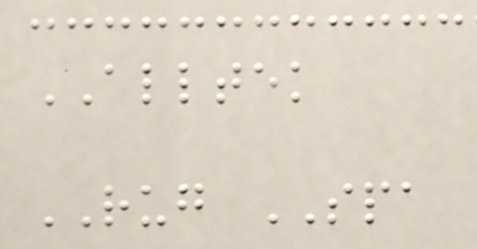ALLTEK
RUG SPA
